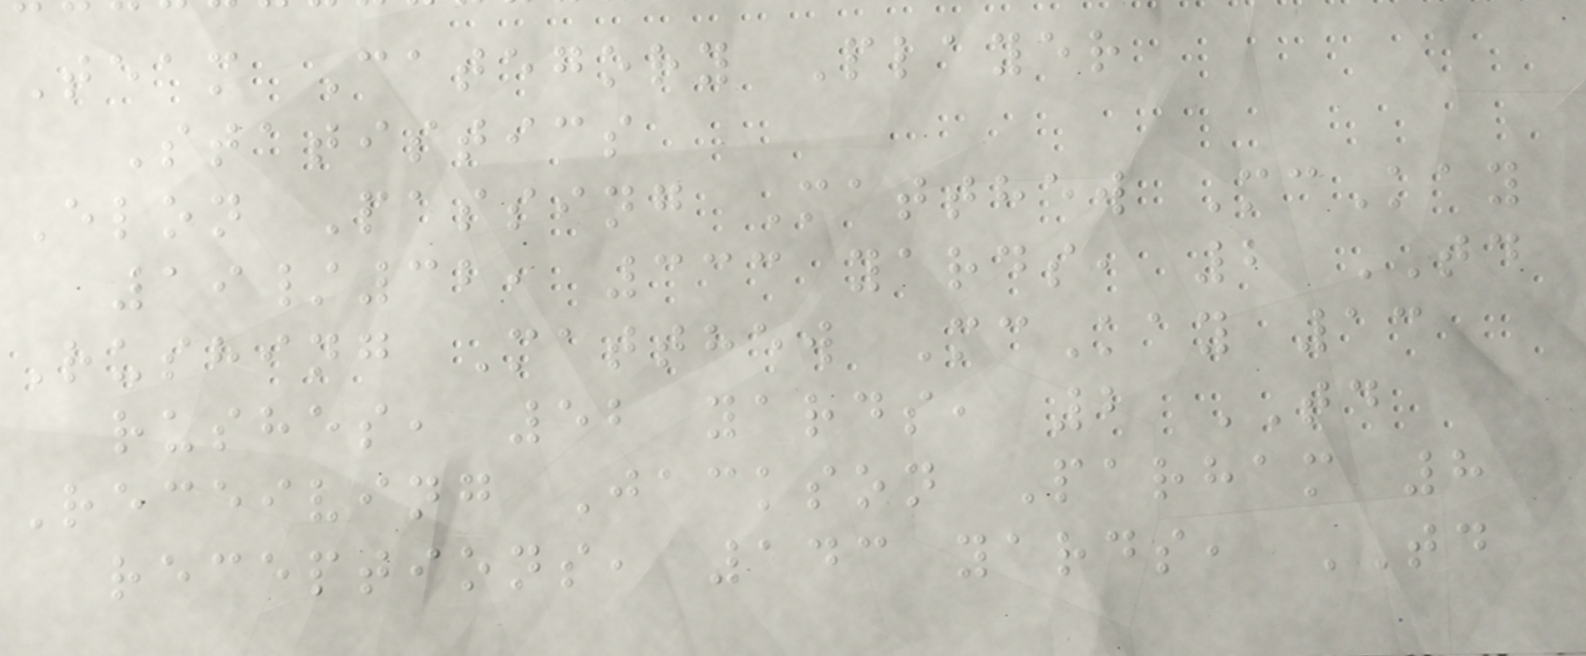Team Category Player
Statistics
Elon Passing Matthew McKay
19/32, 333 yards, 2 TD
Rushing Matthew McKay 13
rushes, 52 yards, 2 TD
Receiving Jackson Parham 8
receptions, 143 yards, TD
